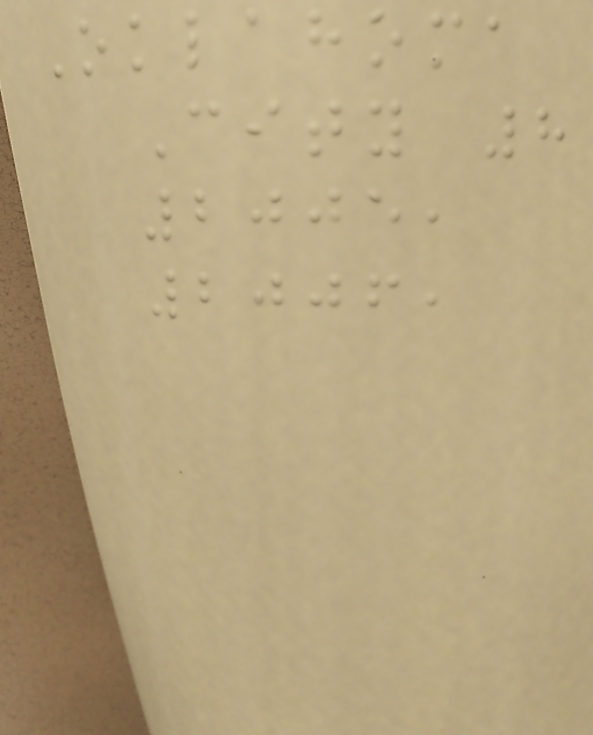Oklahoma
City 8
2005,
2006,
